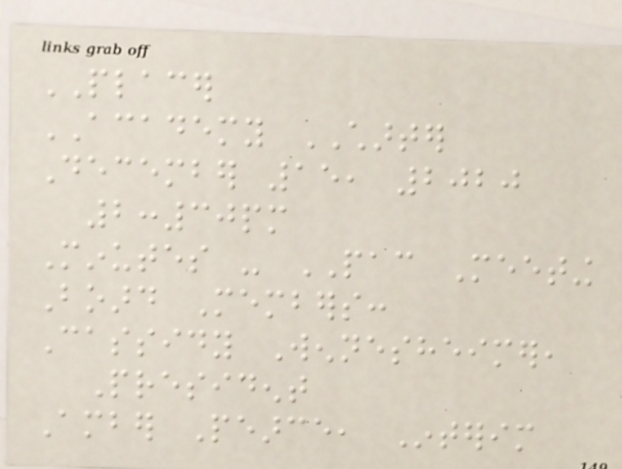PLACER
ACADEMY CHARTER
December 15, 2020
2:30pm
Minutes - PAC Meeting
Board Members:
Cassidy Wennesheimer,
President
Amber Pearce, Interim
